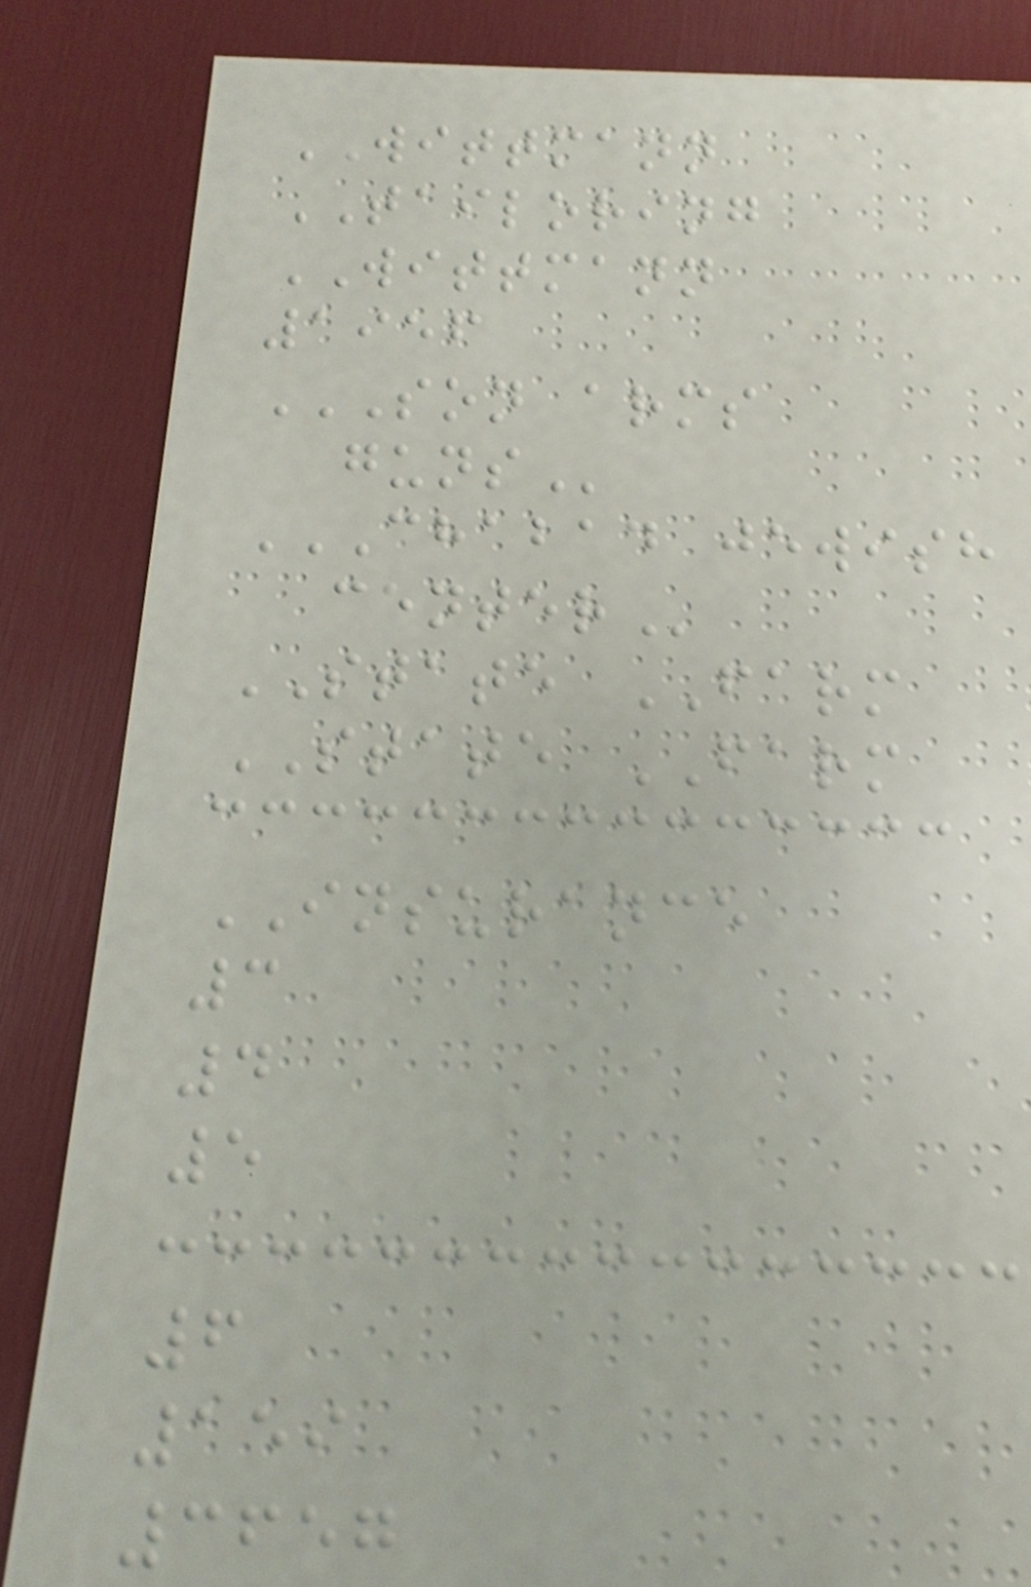WITTMANN
TAILORING
WITTMANN
1956
SON ARMS
GUNS
CHABAD JEWISH
CENTER
STATE FARM
STATE FARM
INSURANCE
3
4
5
6
159
3657
